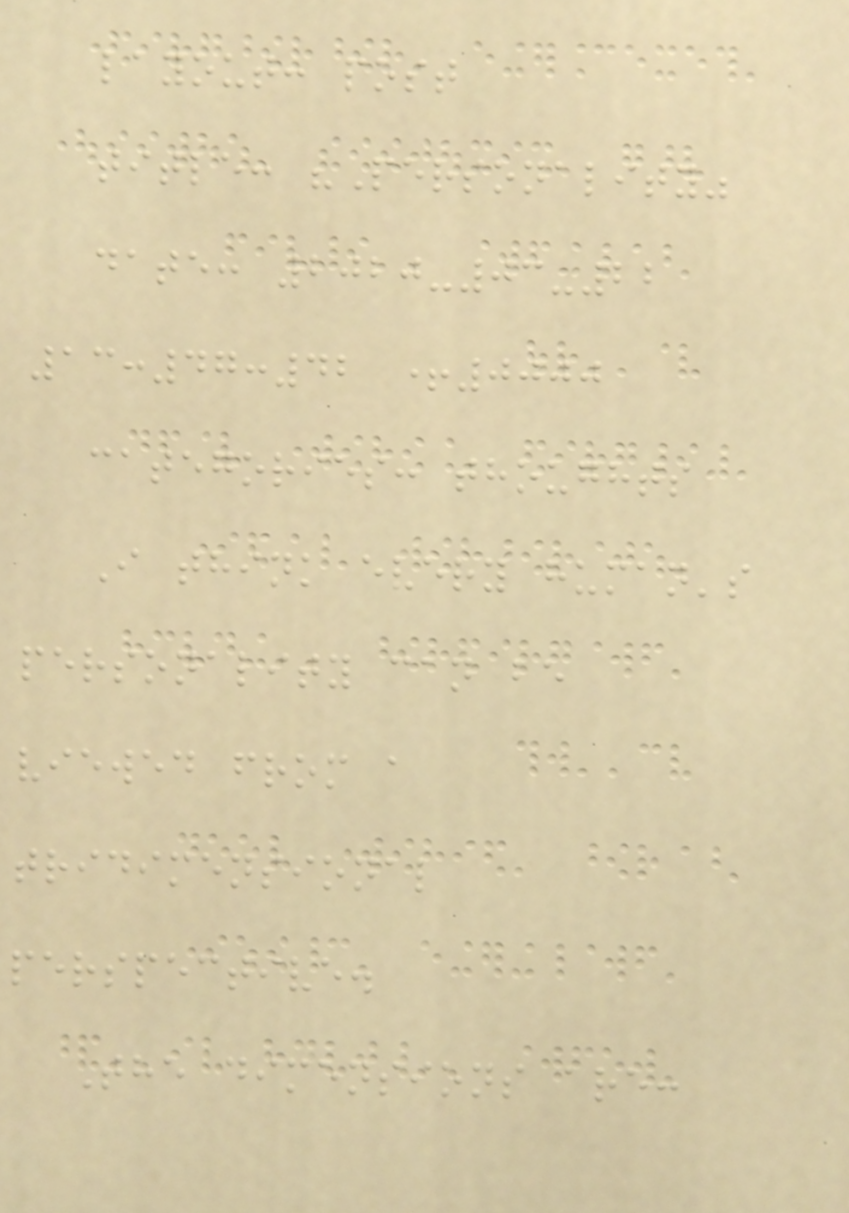layout: post
title: "Personality"
date: 2020-03-22
13:47:42 +0000
categories: thoughts
I think every human's
personality can be
viewed from a
tridimensional
perspective.
The dimensions are:
